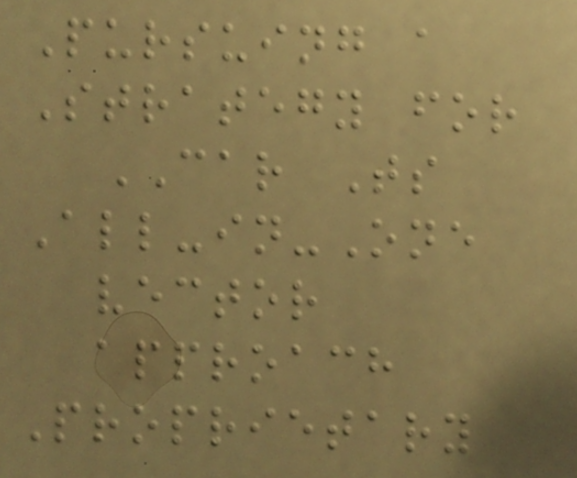Pursuing a
Strategy for
CAR Ts
All-in-One
vector
approach
Proprietary
